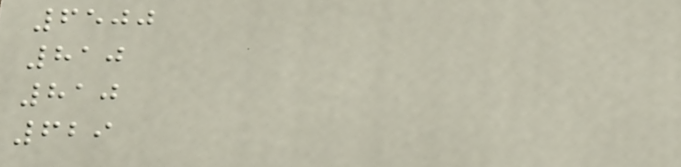6500
810
810
629
